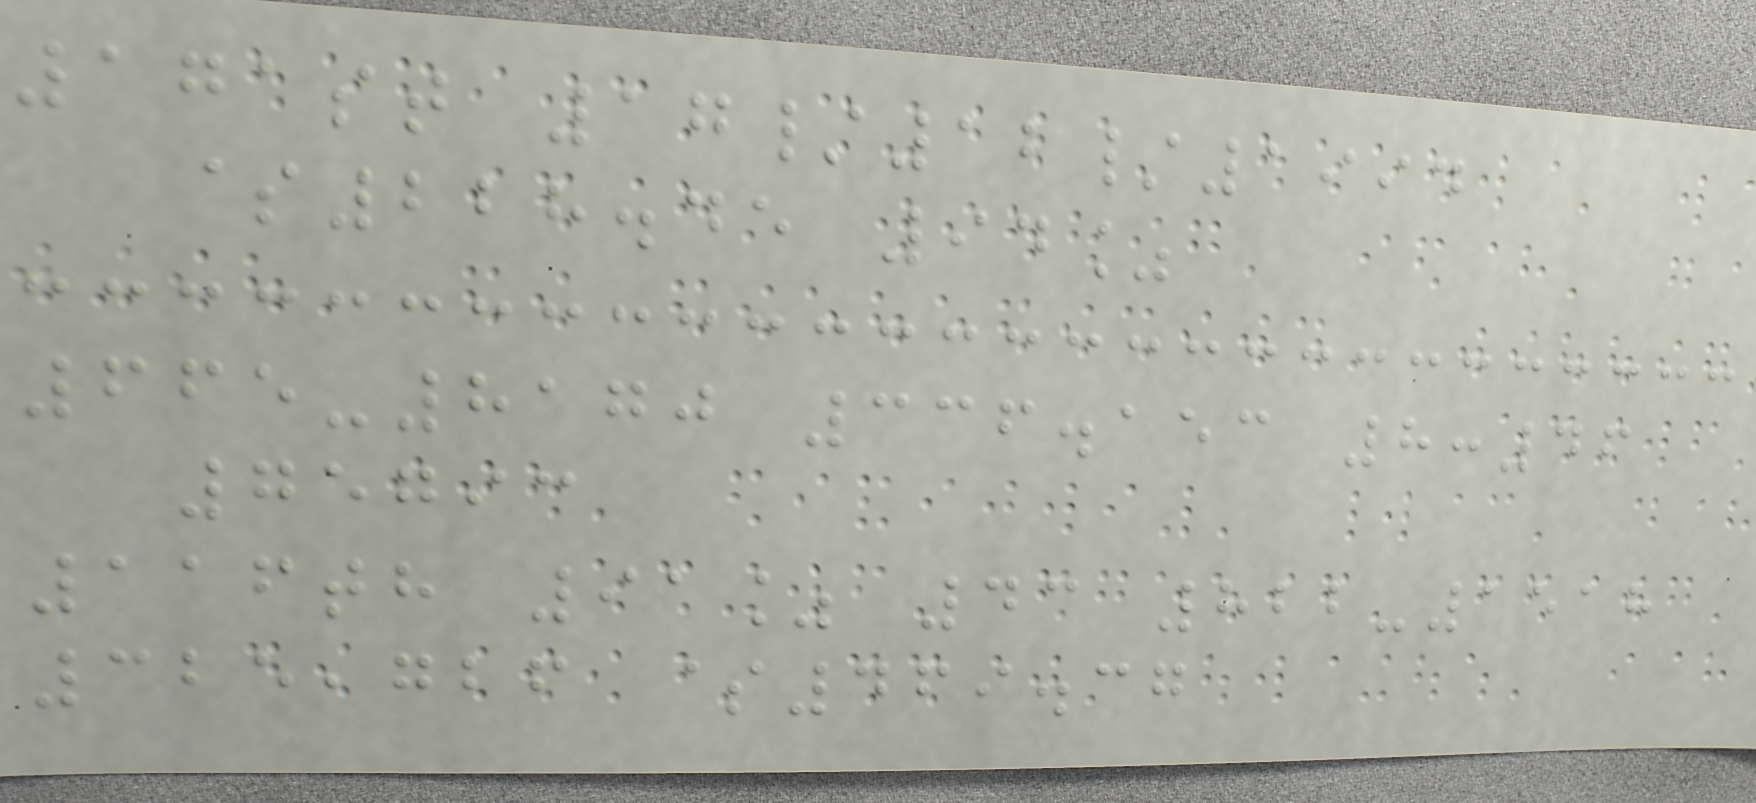171st 17/12/1994
$228.45 94%
665-8170 336.153 8:46
75793
116th 91% 43 822-1518
325,726 $469.37
